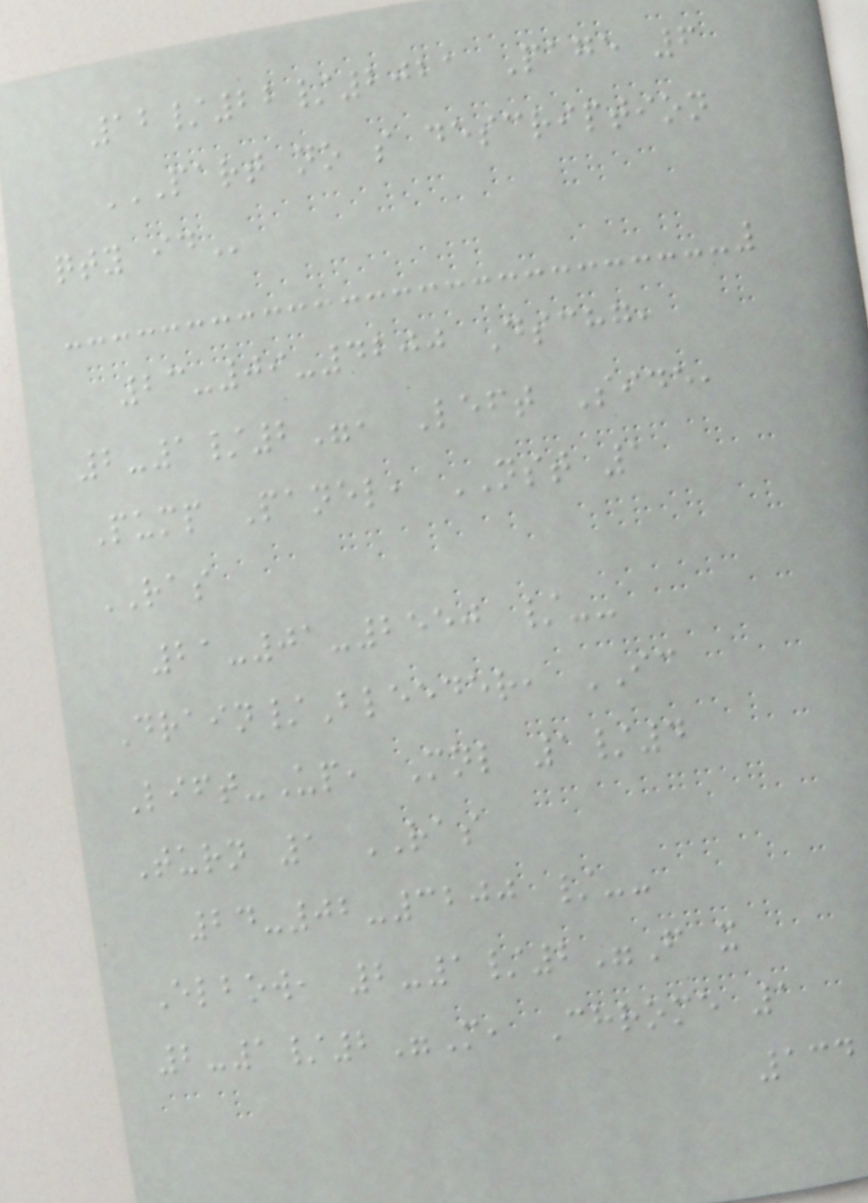12/22/2021 Page 6
PART NO S DESCRIPTION
QTY ID
23-09-4200 Dschg,
2-1/2", Left Side,
Pump Panel, NST 1
RAS
21-01-2550 /--
Drain/Bleeder, IC
Lift-Up, Mnl 1/4
Turn 1 RAS
24-02-3200 /--
Elbow, 2-1/2"F x
2-1/2"M, Chrome 1
134
